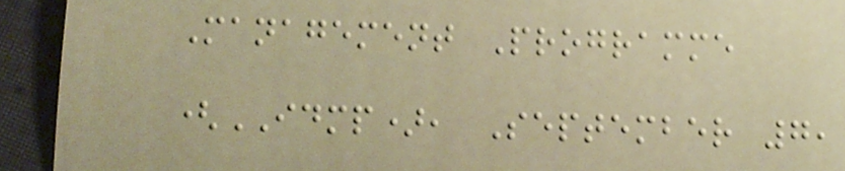Management Programme
(IDMP), September 7,
